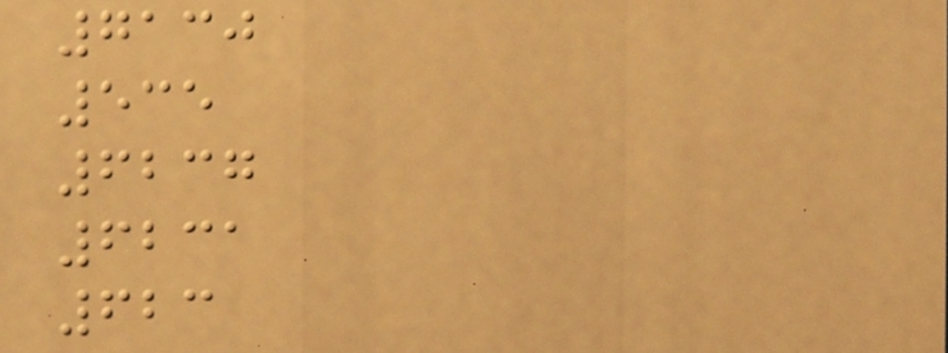7130
535
6237
6231
623
